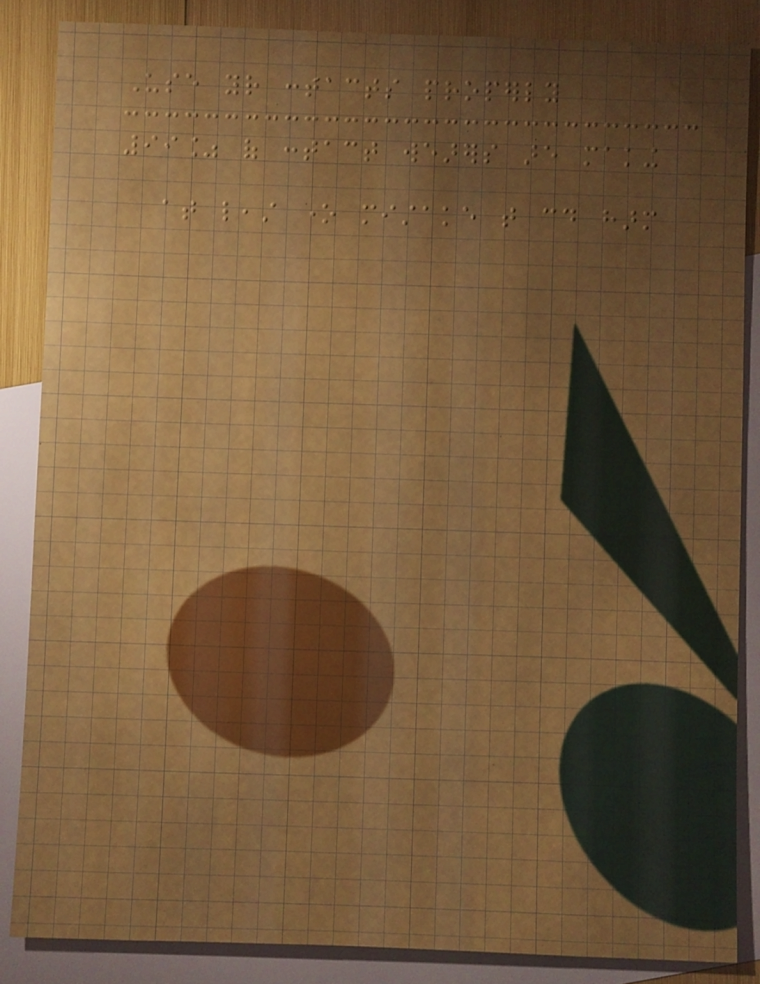Use your contacts properly
99% of contact wearers are making
at least one mistake that could harm
